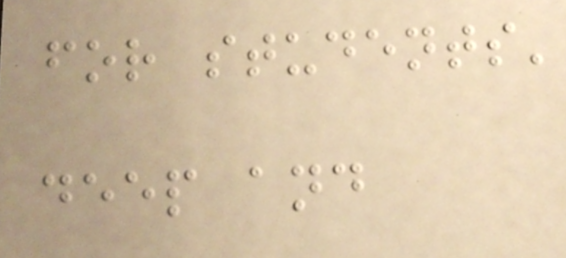for students'
deep and
